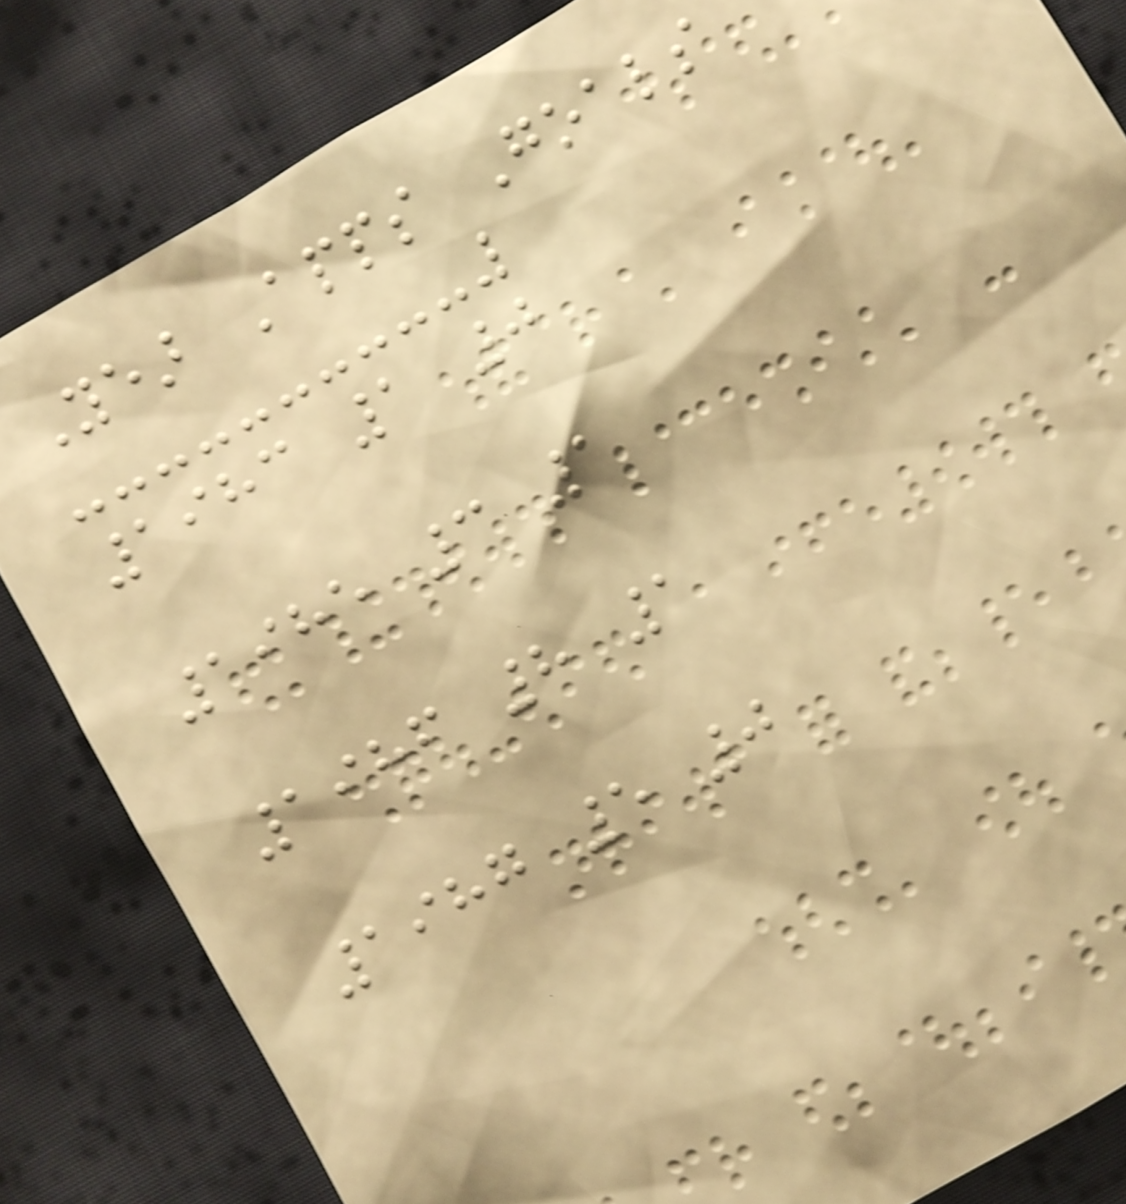Year Apps Goals
1983 1 0
1985 3 1
1986 8 1
1987 5 0
